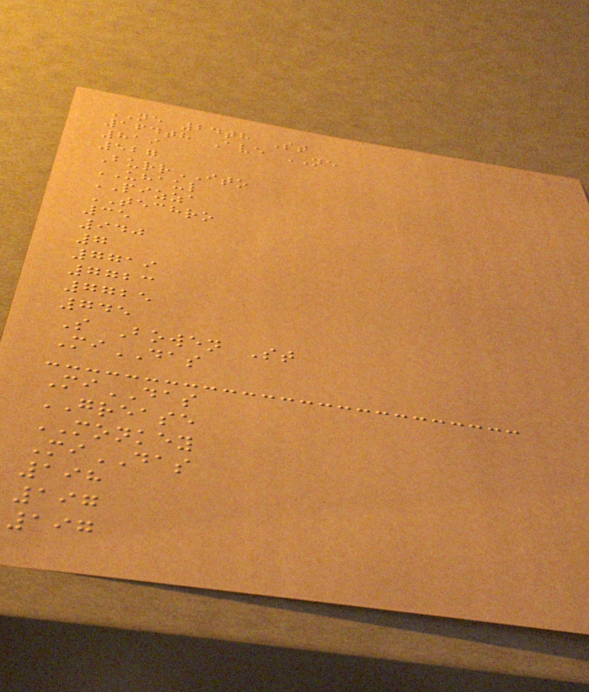NE 24th St
164th Ave NE
819
527
BurrITO
UHAUL
PIZZA
TECHRO
35
940
7
7719
7723
7725
745
S Bowen St
MiDAS
MiDAS
GREASE
MONKEY
MiDAS
198
197
197
